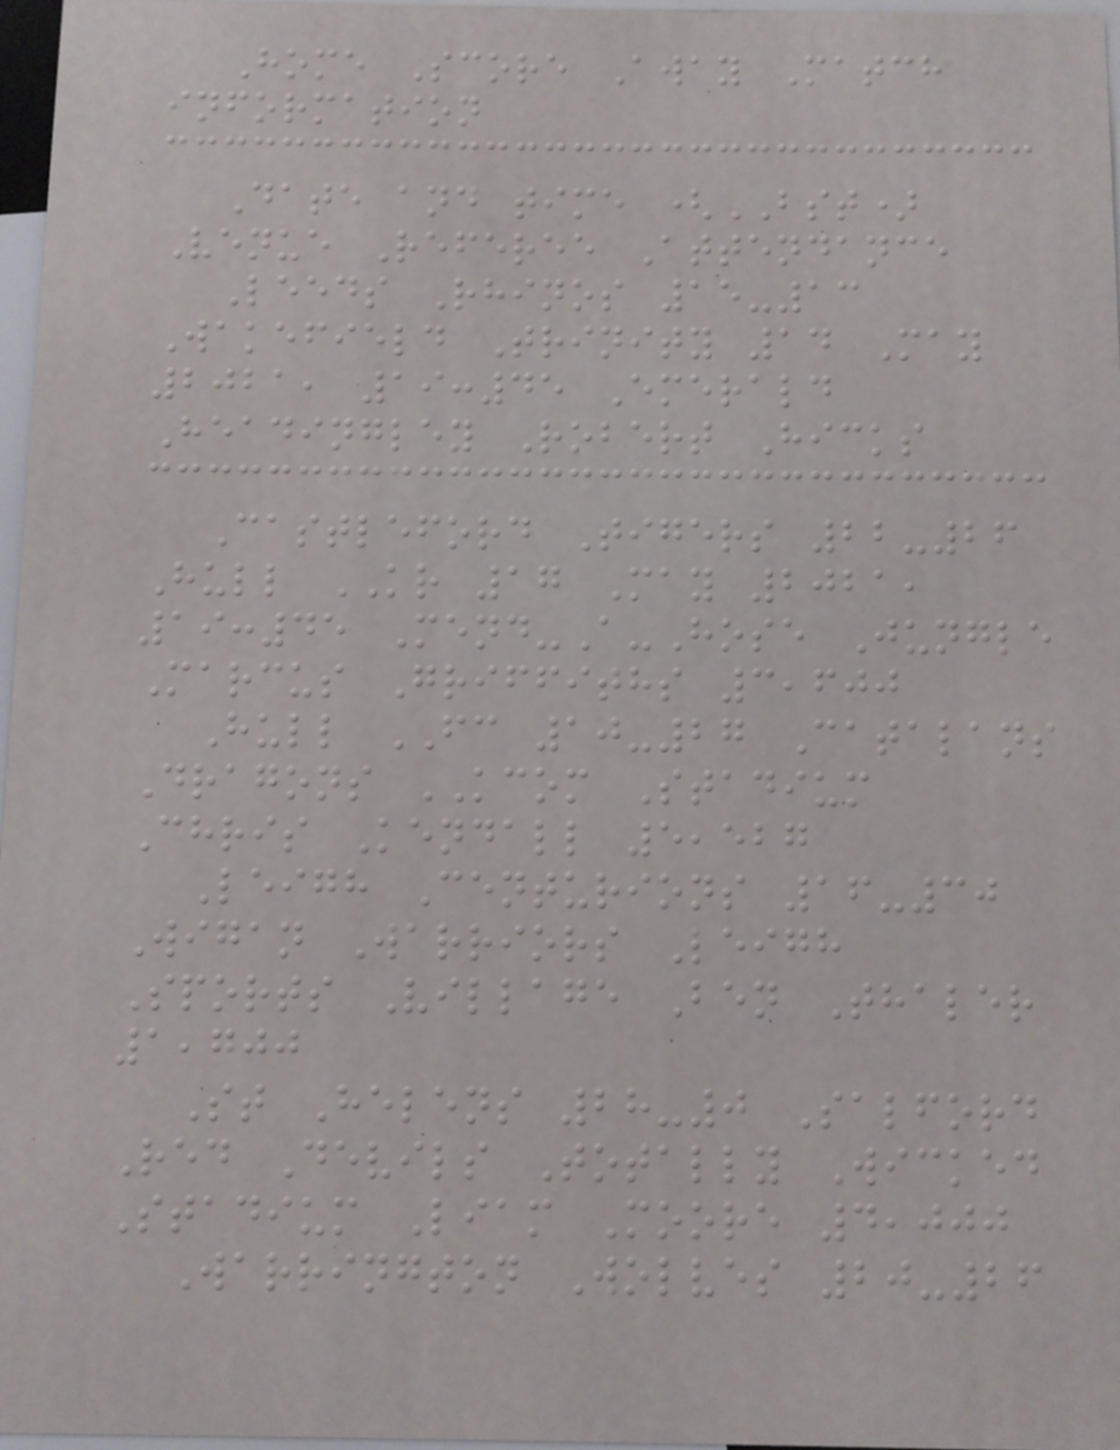Home Score Away Match
information
Date and time (BST)
Venue Referee Attendance
Leeds Rhinos 15-13
Wakefield Trinity 14 May
2021, 19:45 Emerald
Headingley Robert Hicks
Castleford Tigers 22-26
Hull KR 17 May 2021,
19:45 Mend-A-Hose Jungle
Marcus Griffiths 3,600
Hull FC 10-27 Catalans
Dragons KCOM Stadium
Chris Kendall 5,527
Leigh Centurions 16-30
Wigan Warriors Leigh
Sports Village Ben Thaler
1,700
St Helens 28-0 Salford
Red Devils Totally Wicked
Stadium Liam Moore 4,000
Warrington Wolves 20-26
